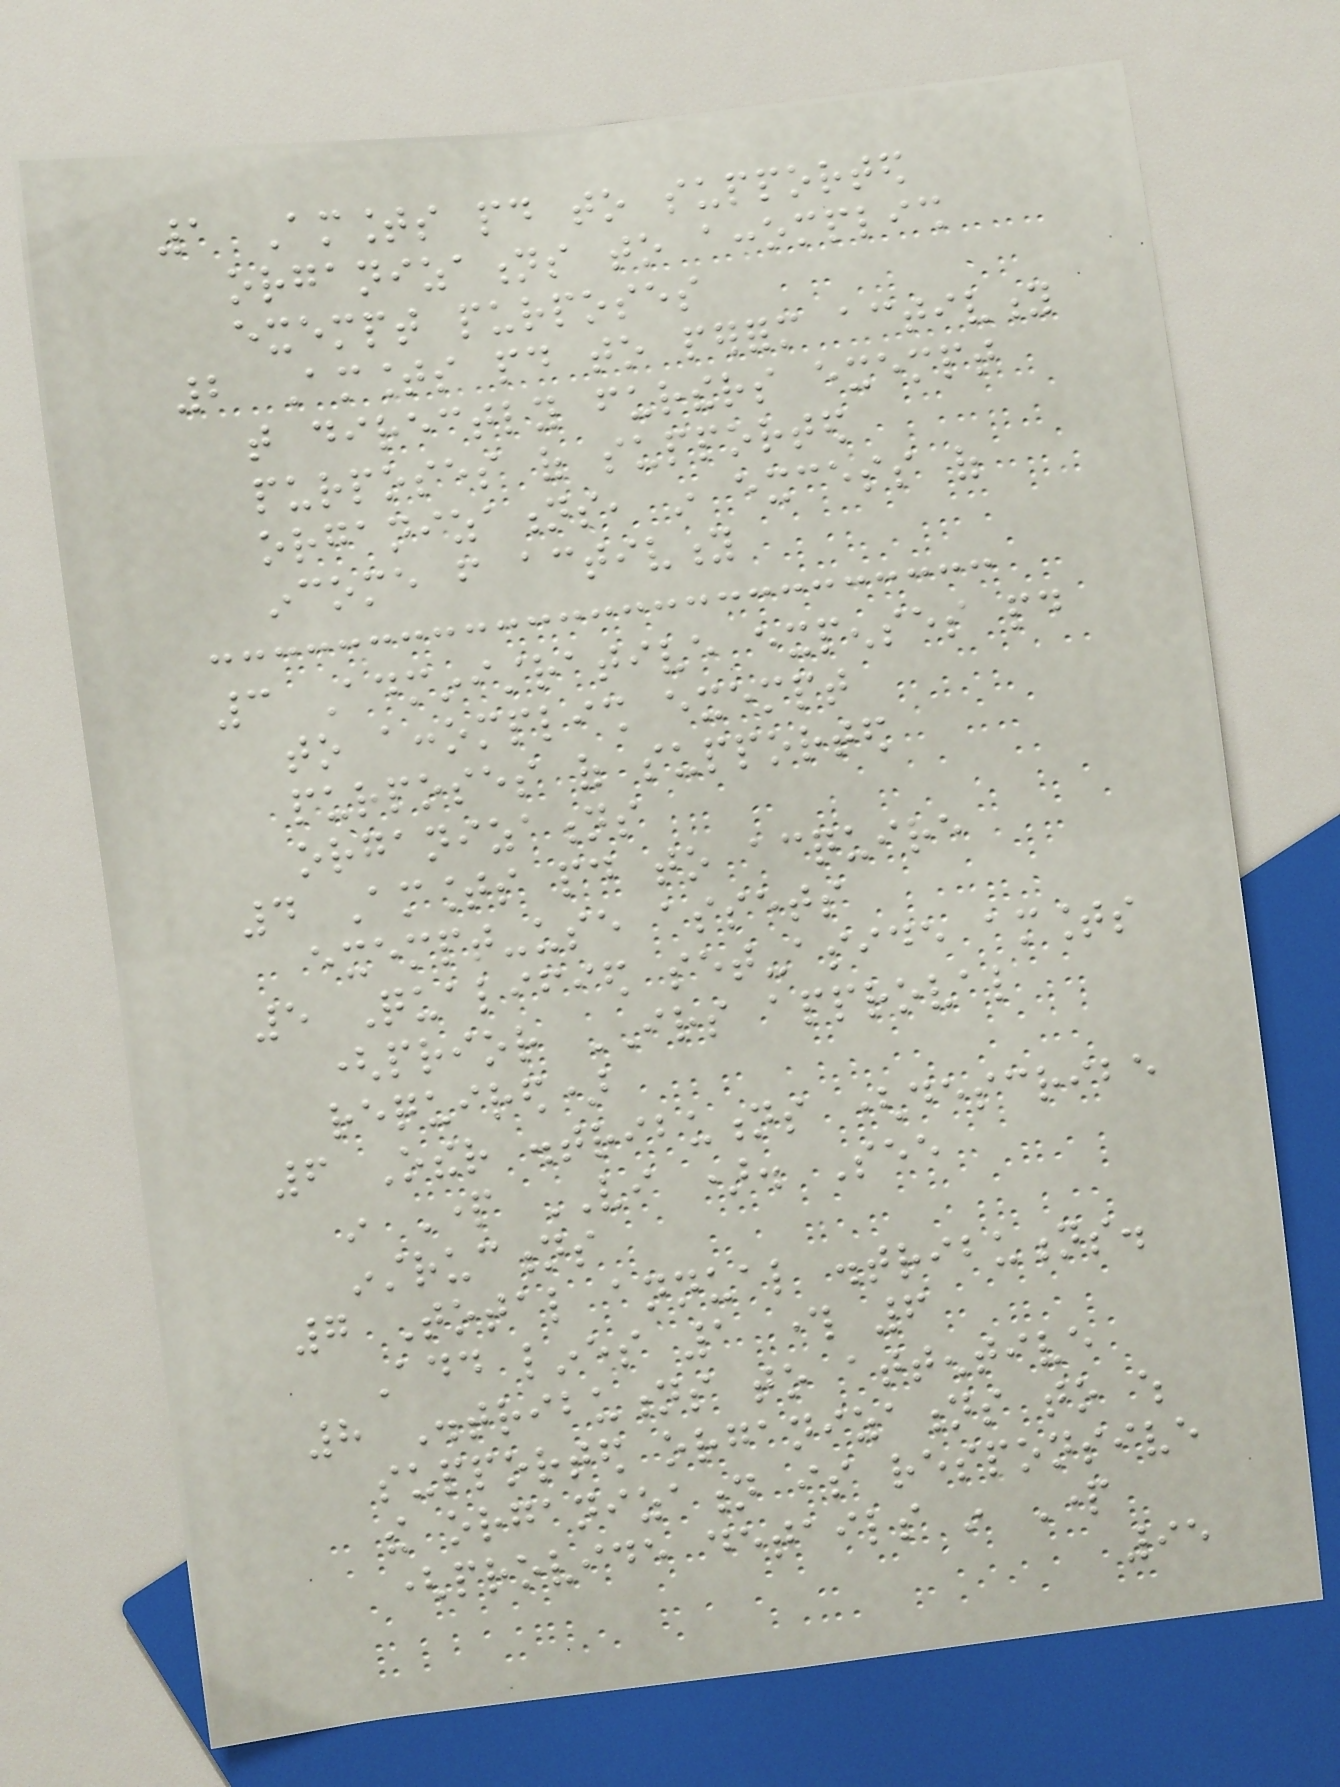1 Amounts paid to supported
organizations to accomplish
exempt purposes
2 Amounts paid to perform activity
that directly furthers exempt
purposes of supported
organizations, in excess of
income from activity
3 Administrative expenses paid
to accomplish exempt
purposes of supported
organizations
4 Amounts paid to acquire
exempt-use assets
5 Qualified set-aside amounts
(prior IRS approval
required)
6 Other distributions (describe
in Part VI ). See
instructions
7 Total annual distributions.
Add lines 1 through 6
8 Distributions to attentive
supported organizations to which
the organization is responsive
(provide details in Part
95
